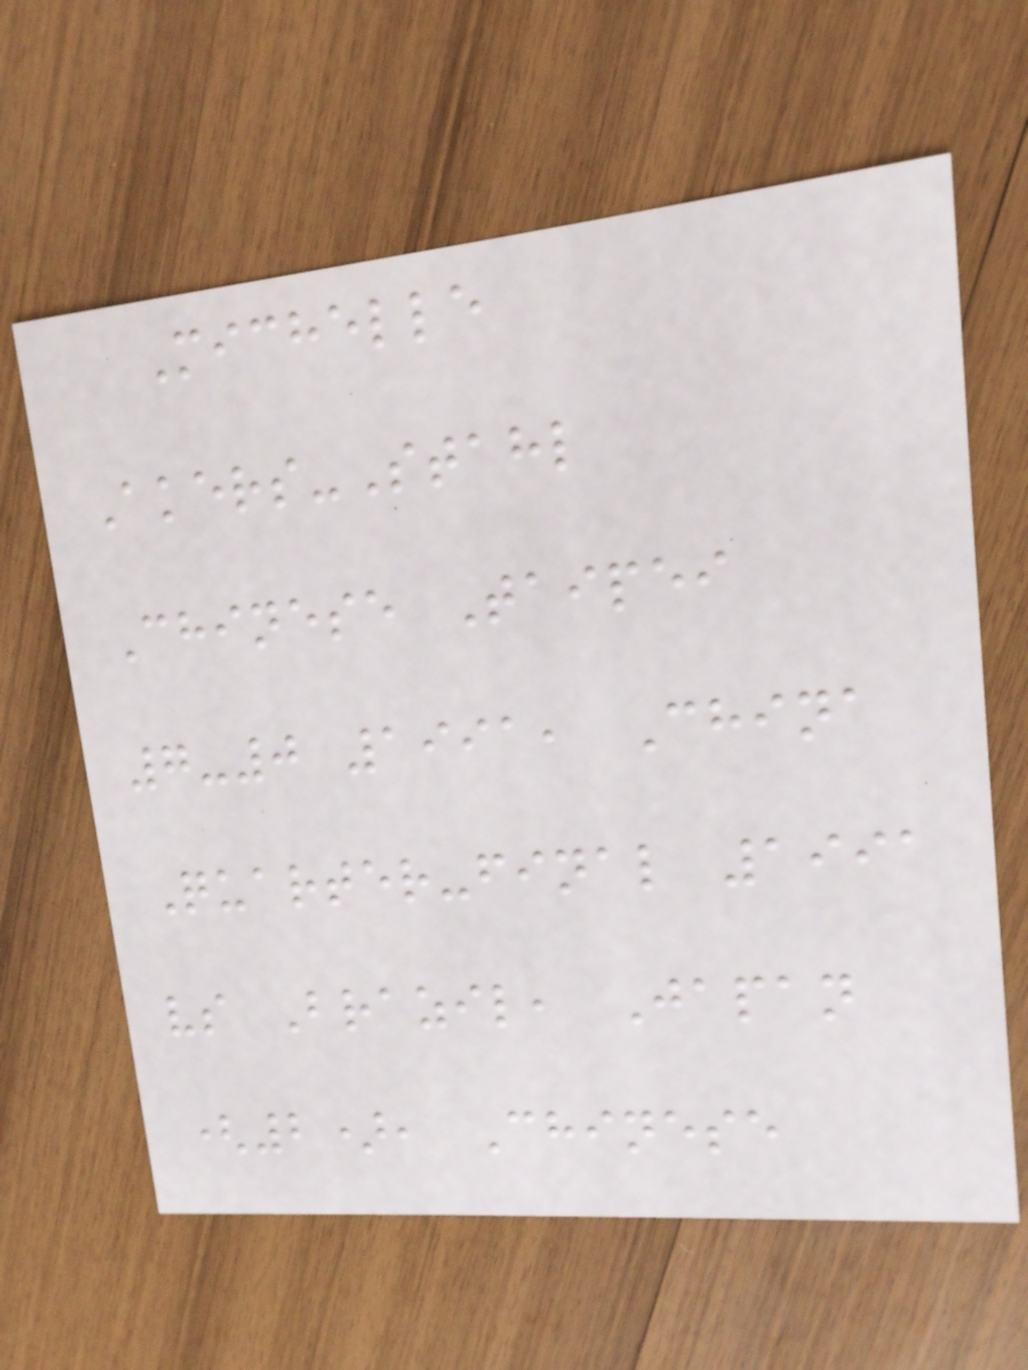Michelle
Akers-Stahl
Chinese Taipei
7-0 1991, China
Quarter-final 1991
vs Brazil, Japan
(2), Chinese
